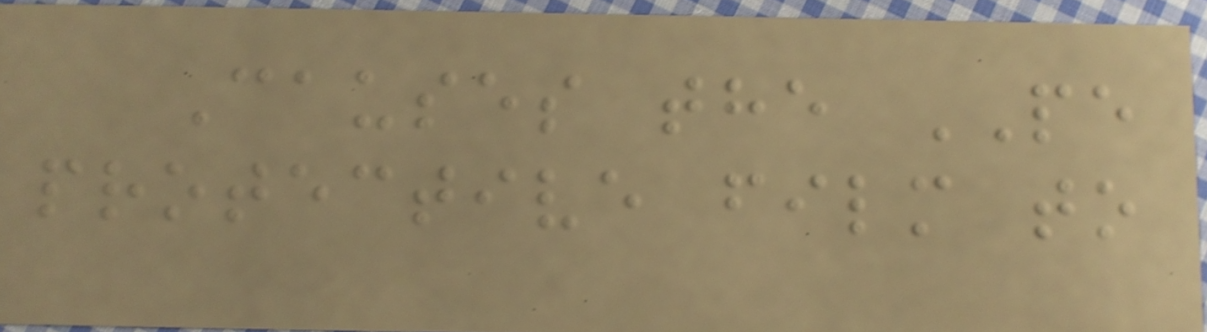Causes the PE
protective film to
